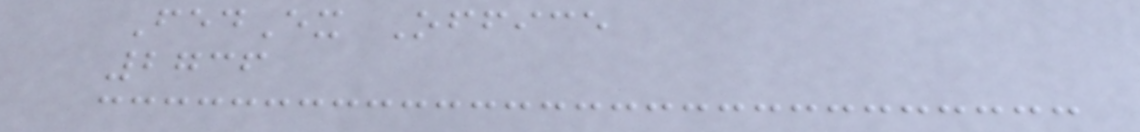FedEx Office
2736
